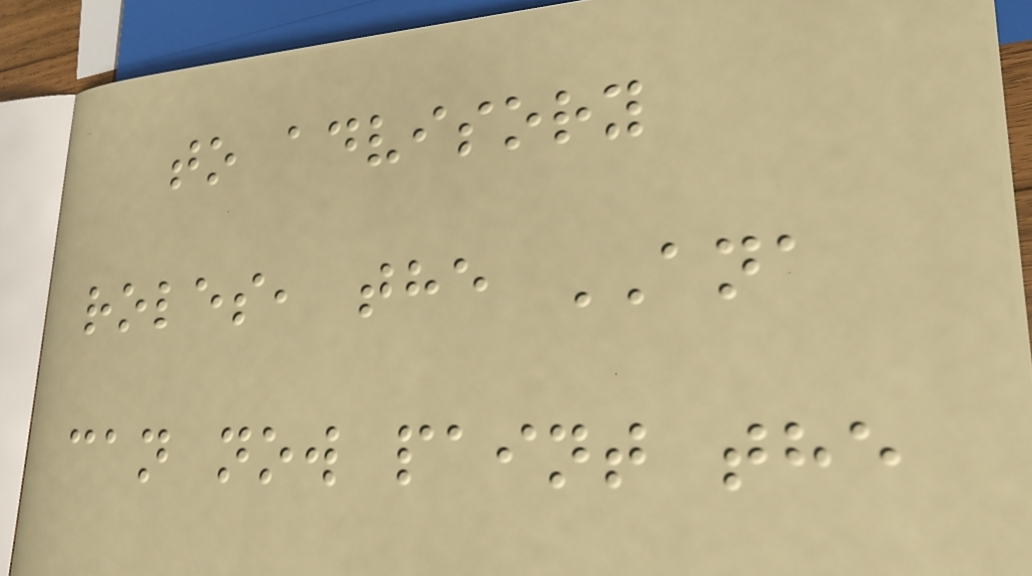to advisory
roles, the ANA
can now paint the
